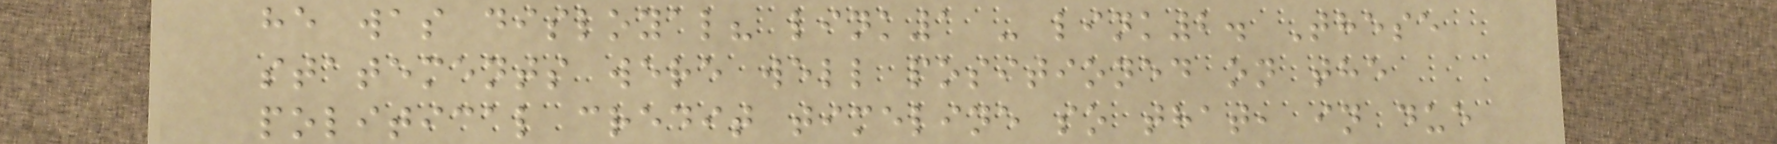he was disloyal? link1 - link2. These
statements were well positioned on the
political credit timeline so that, in due
